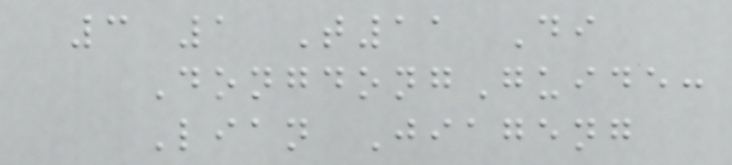3 1 T11 Di
DongdongGuide:
Lian Jiageng
